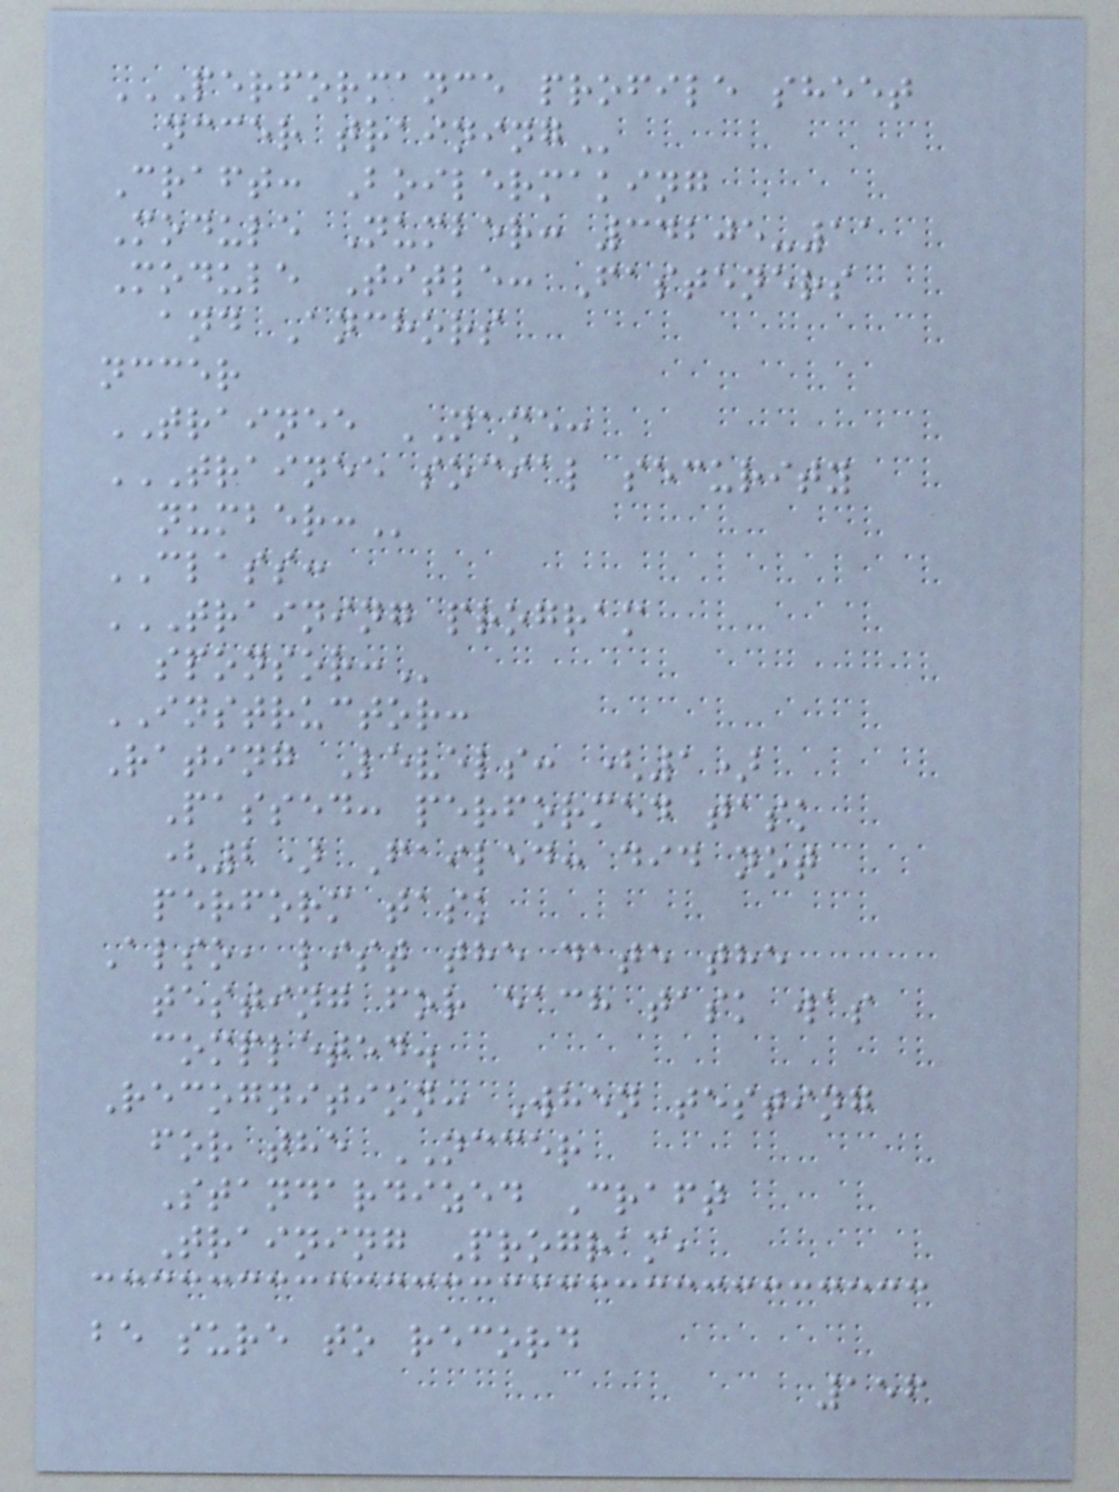PERFORMANCE PROFILE SHEET
NCCER TRAINING
Craft: Boilermaking
Module Number: 34205-11
Module Title: Fasteners
and Anchors
nccer
TRAINEE NAME:
TRAINEE SOCIAL SECURITY
NUMBER:
CLASS:
TRAINING PROGRAM
SPONSOR:
INSTRUCTOR:
Rating Levels: (1)
Passed: performed task
(2) Failed: did not
perform task
Also, list the date the
testing for each task was
completed.
Recognition: When testing
for the NCCER
Standardized Craft
Training Program,
be sure to record
156
